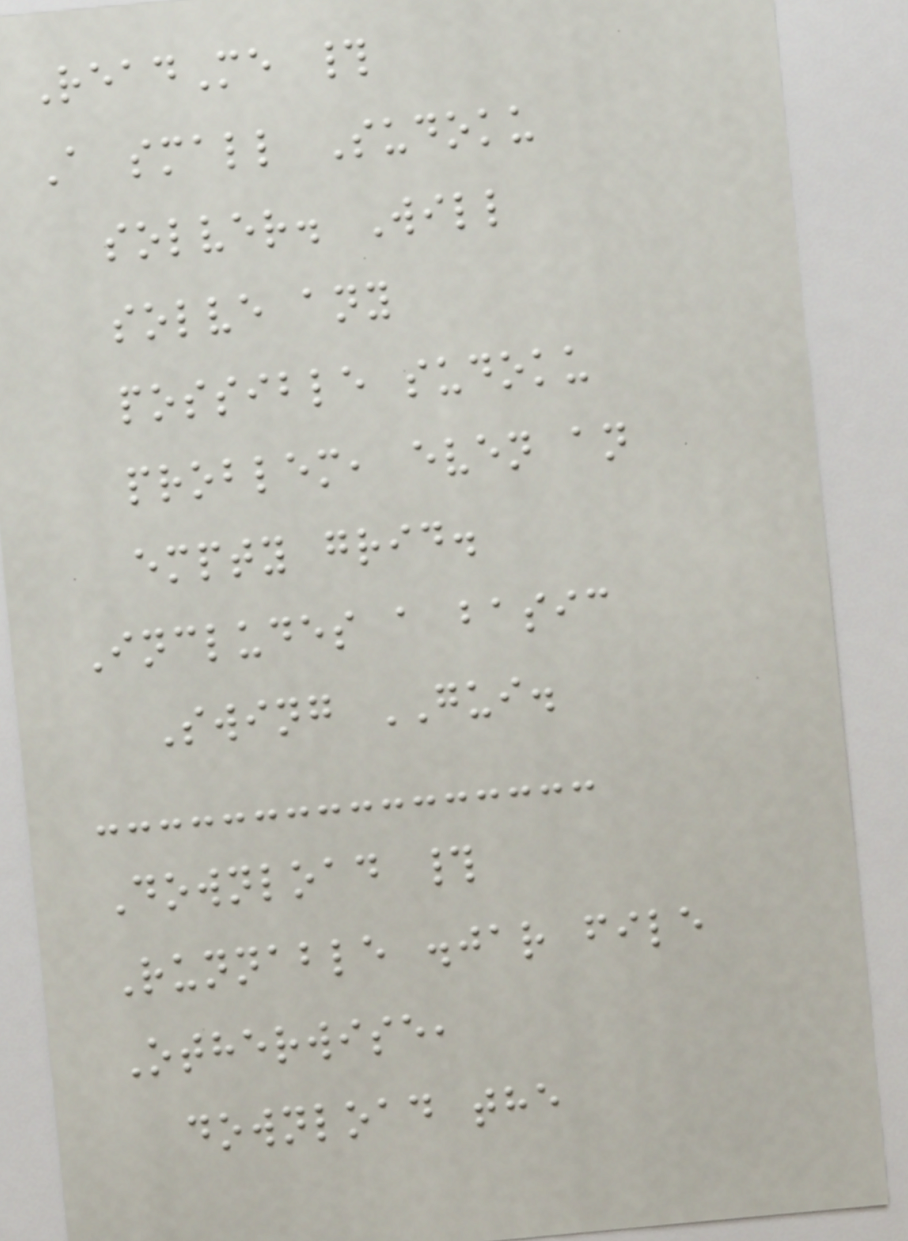ReadMe #
A small Sudoku
solver. Will
solve any
possible sudoku
problem, even an
empty grid.
Includes a basic
Swing GUI.
Download #
Runnable .jar file
Otherwise,
download the
